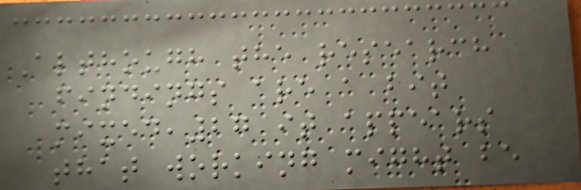Although the research
findings are a bit
mixed,27 it appears
that working might be
